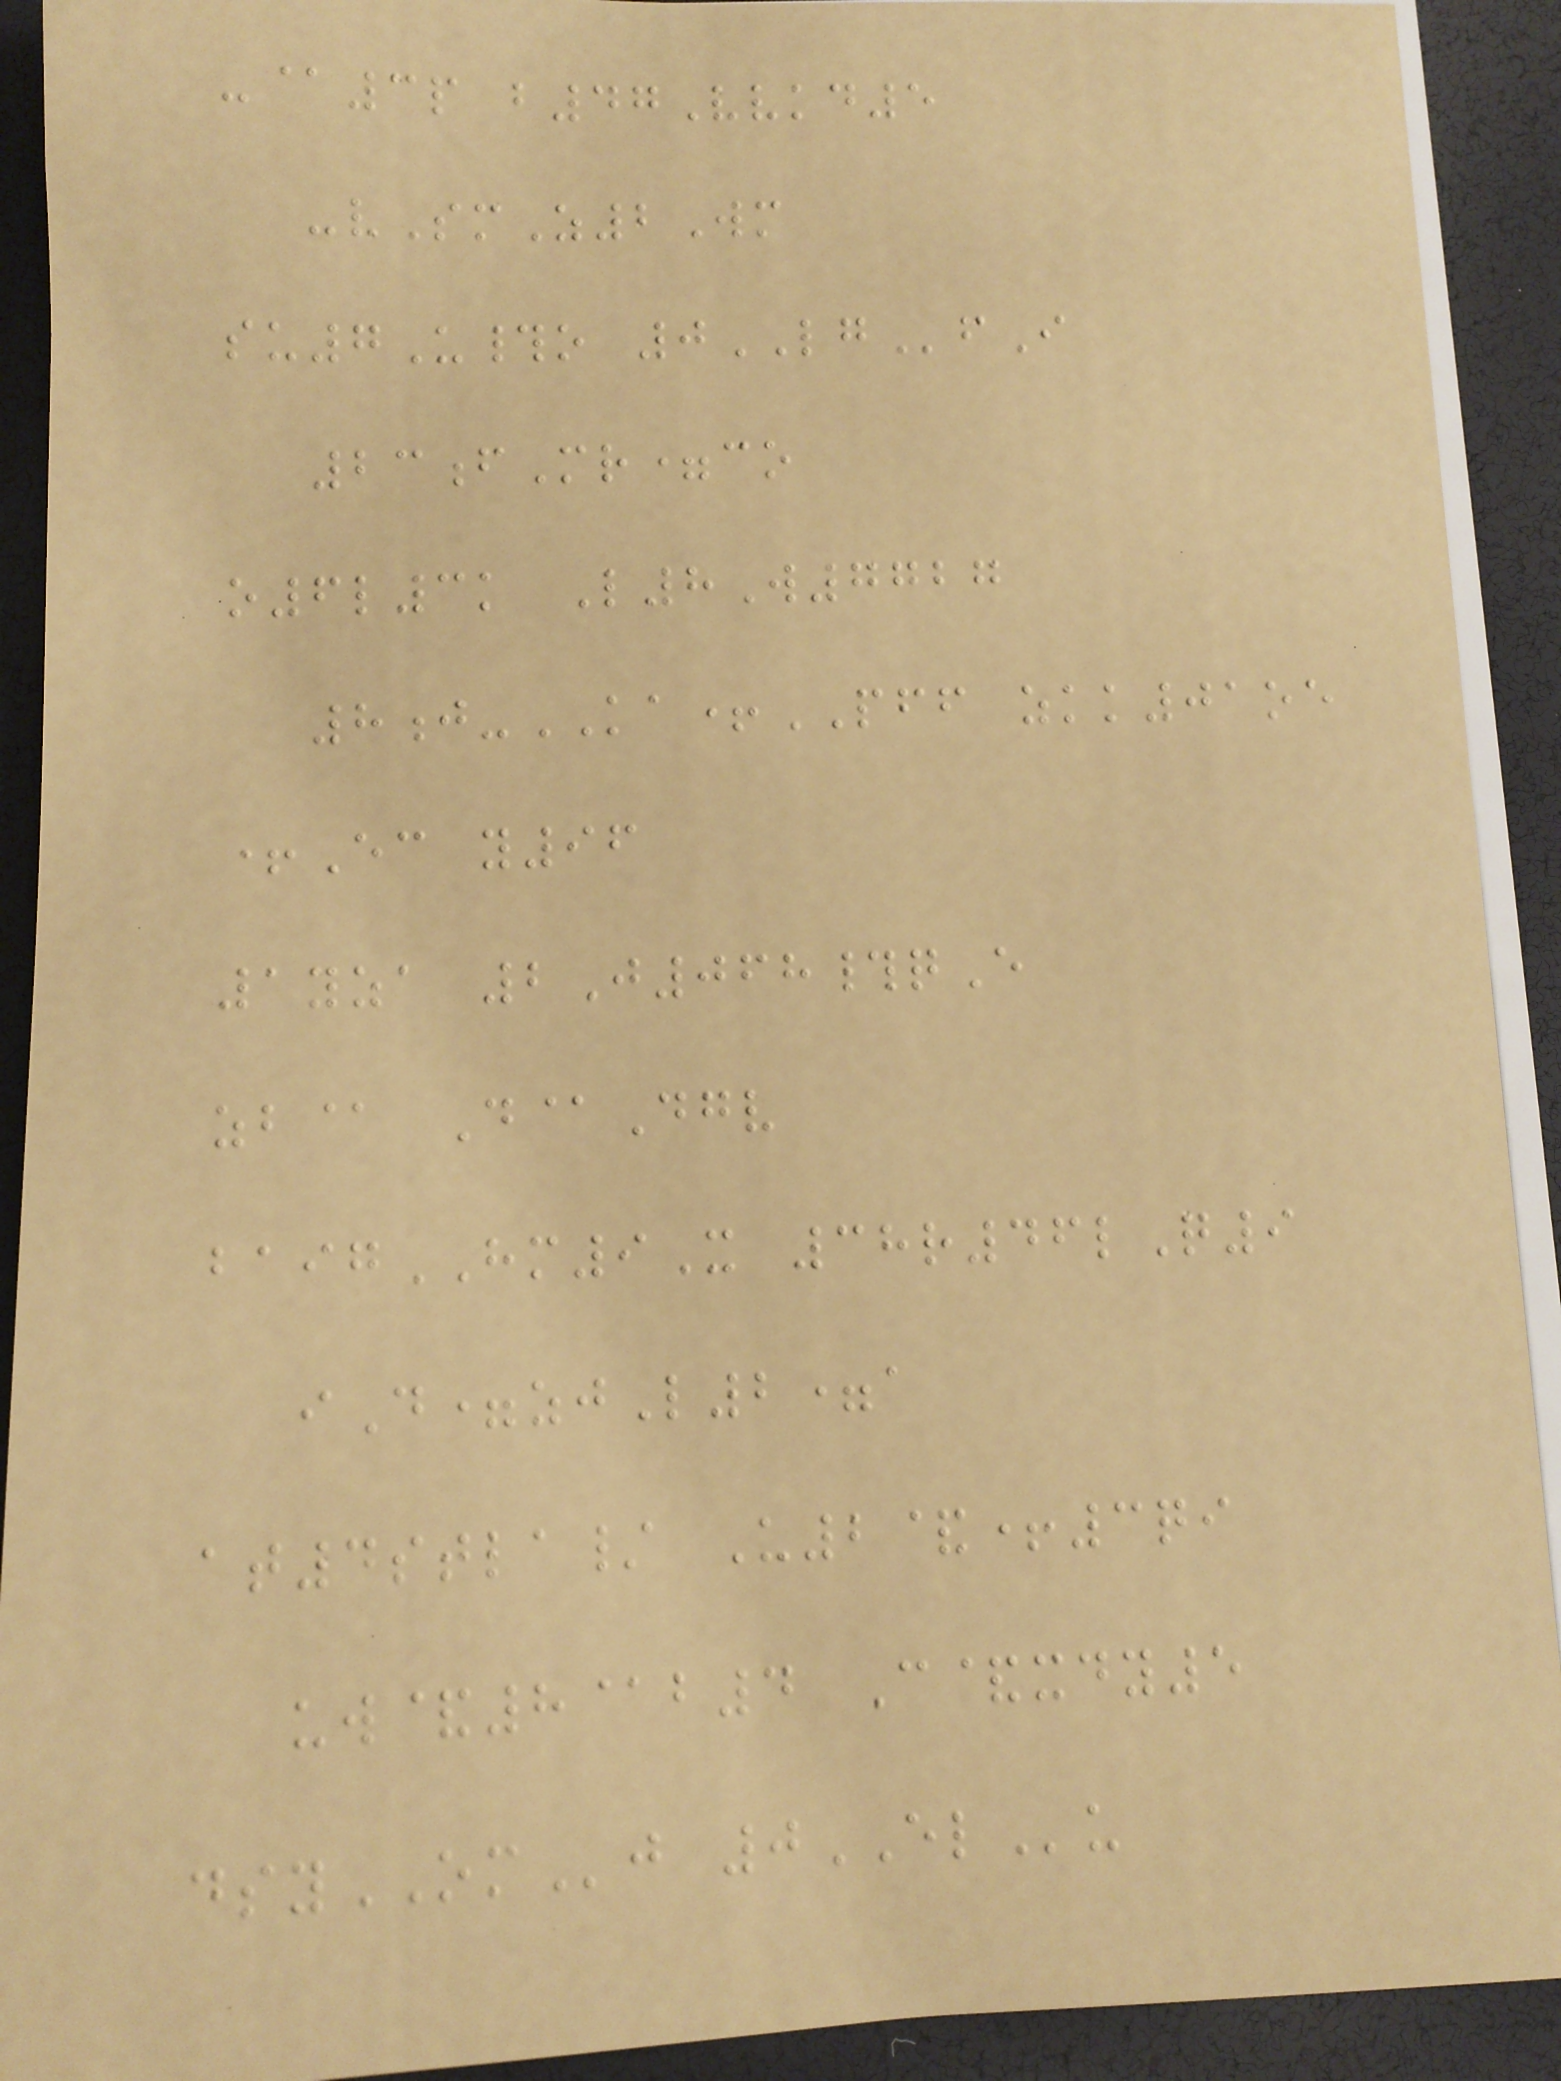-@3p b47Vvkd5
-vSmZ2Wm
su7U#o 0LGfI
23fMr=co
o6l3k L8W7727
8j-KA+PFF zkk01oe
+Ec y96
1yza 2J068#qE
zb@ D@Dgv
baigHM9X 38r46lQ9
iD=zjL2=a
at4stla/ U2&+3qi
uw&8@b4 C&xdy5
dsyOMj 0ELu
